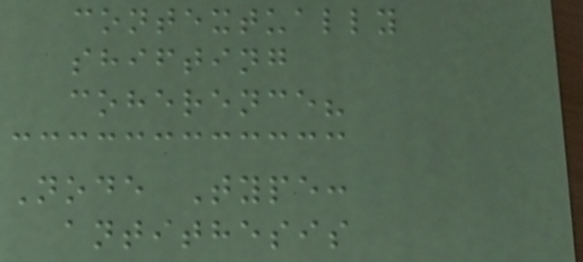contextually
shifting
coherence?
Node Type:
antithesis
